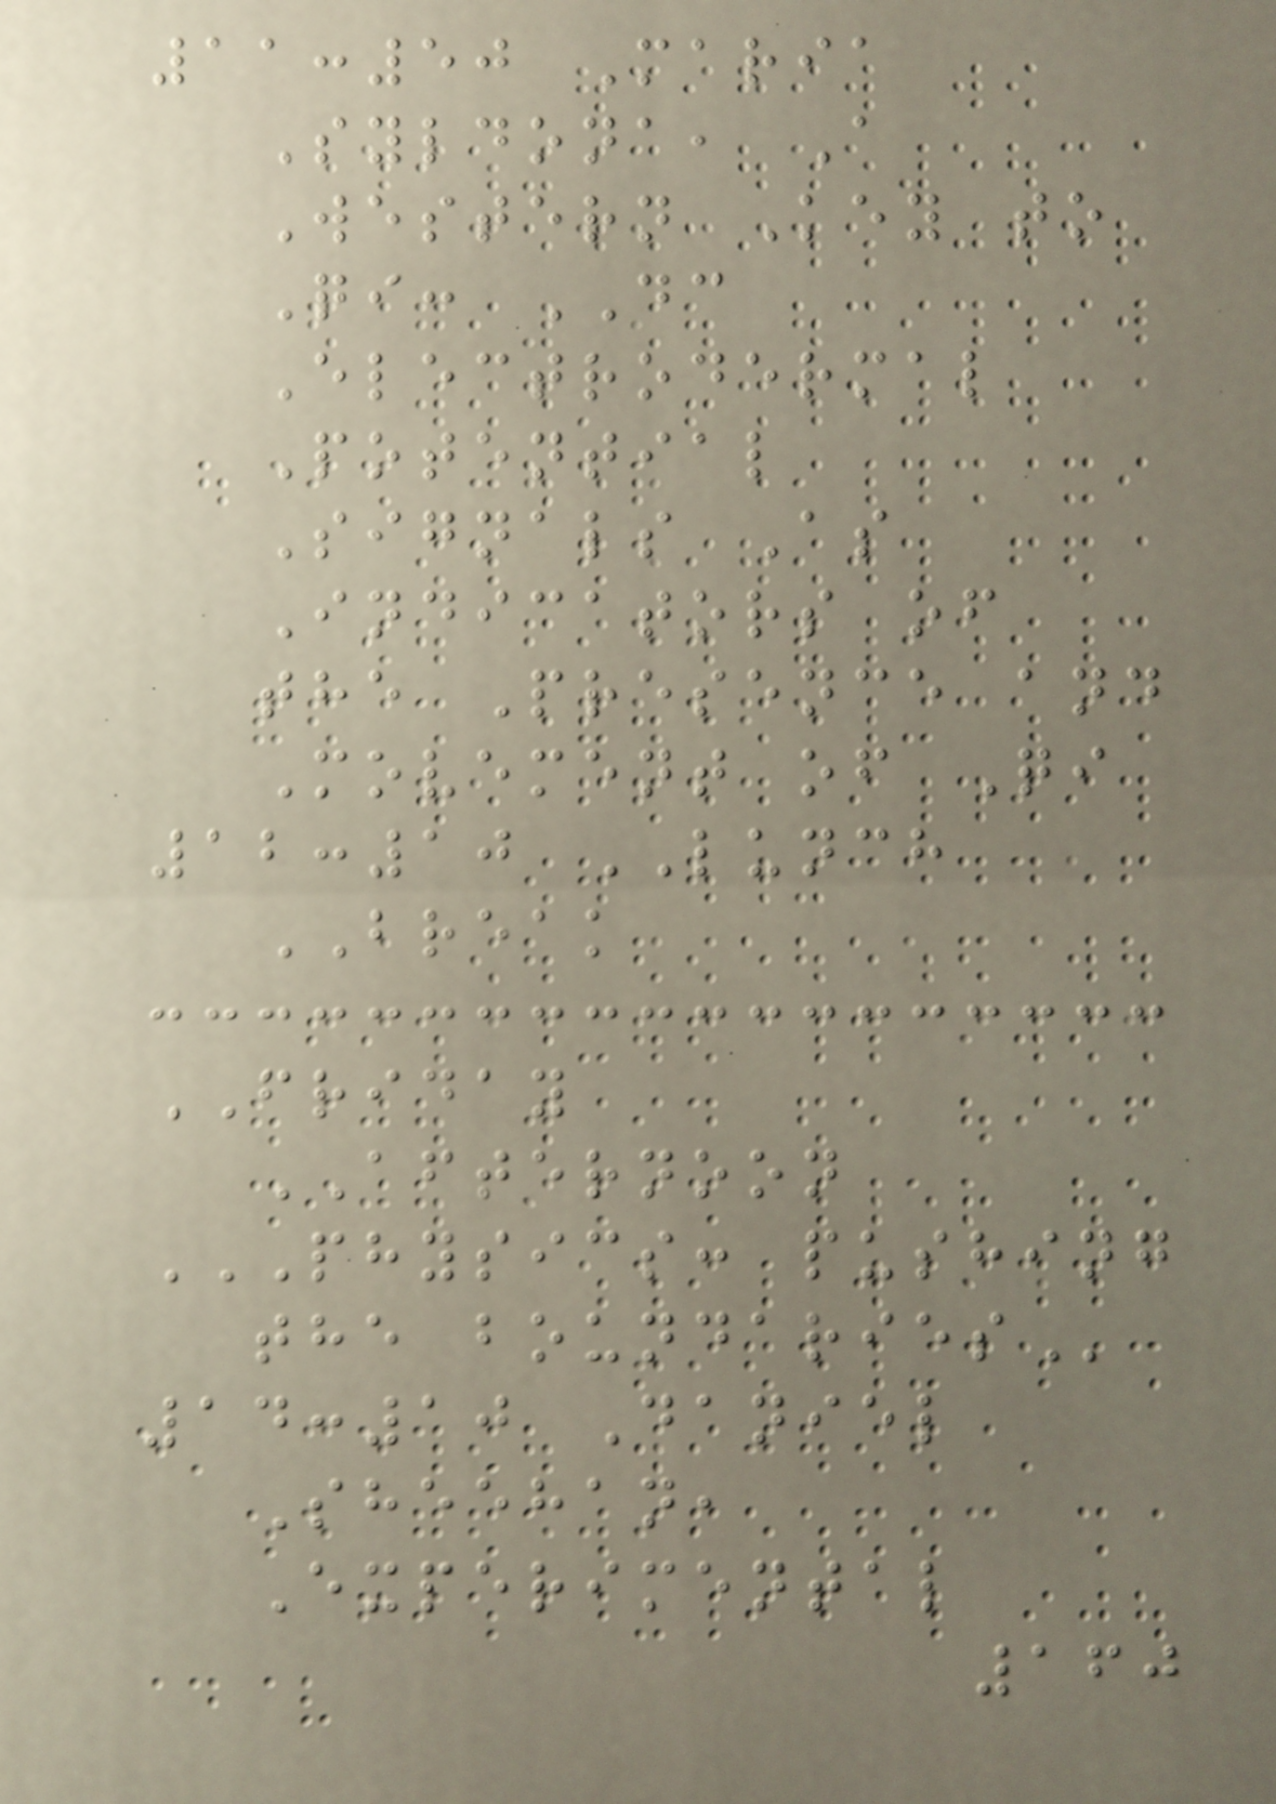11:50 Maria
Syldona, A
Western Key to
Qi: DC
Electrodermal
Potential
Signals As
Indicators of
the Presence and
Movement of Qi
12:10 LUNCH
BREAK
FRIDAY
AFTERNOON
PHYSICS: PUSHING
THE BOUNDARIES
14:10 Daniel
Sheehan,
Experimental
160
